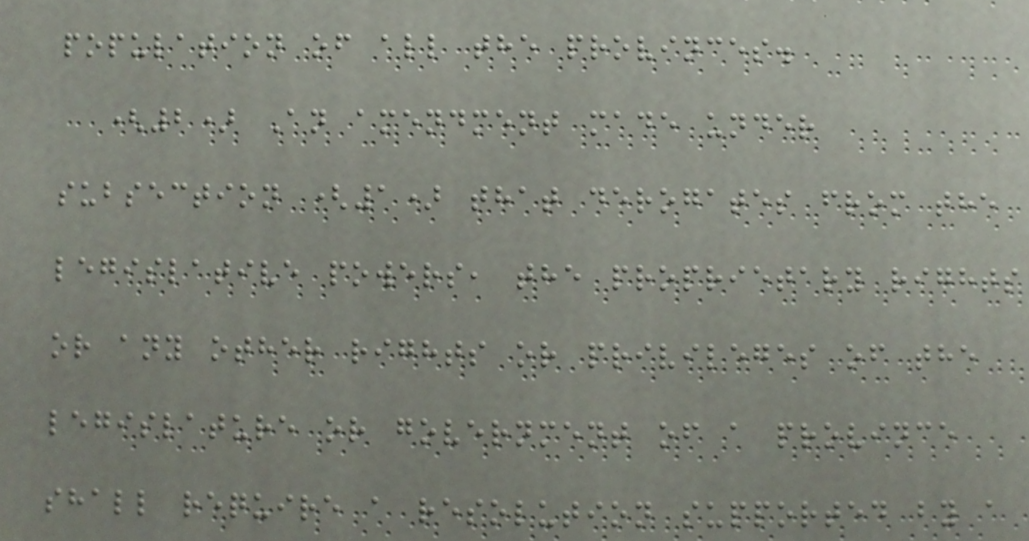population of all the provinces.
(2) An amendment made under
subsection (1) that derogates from the
legislative powers, the proprietary rights
or any other rights or privileges of the
legislature or government of a province
shall require a resolution supported by a
